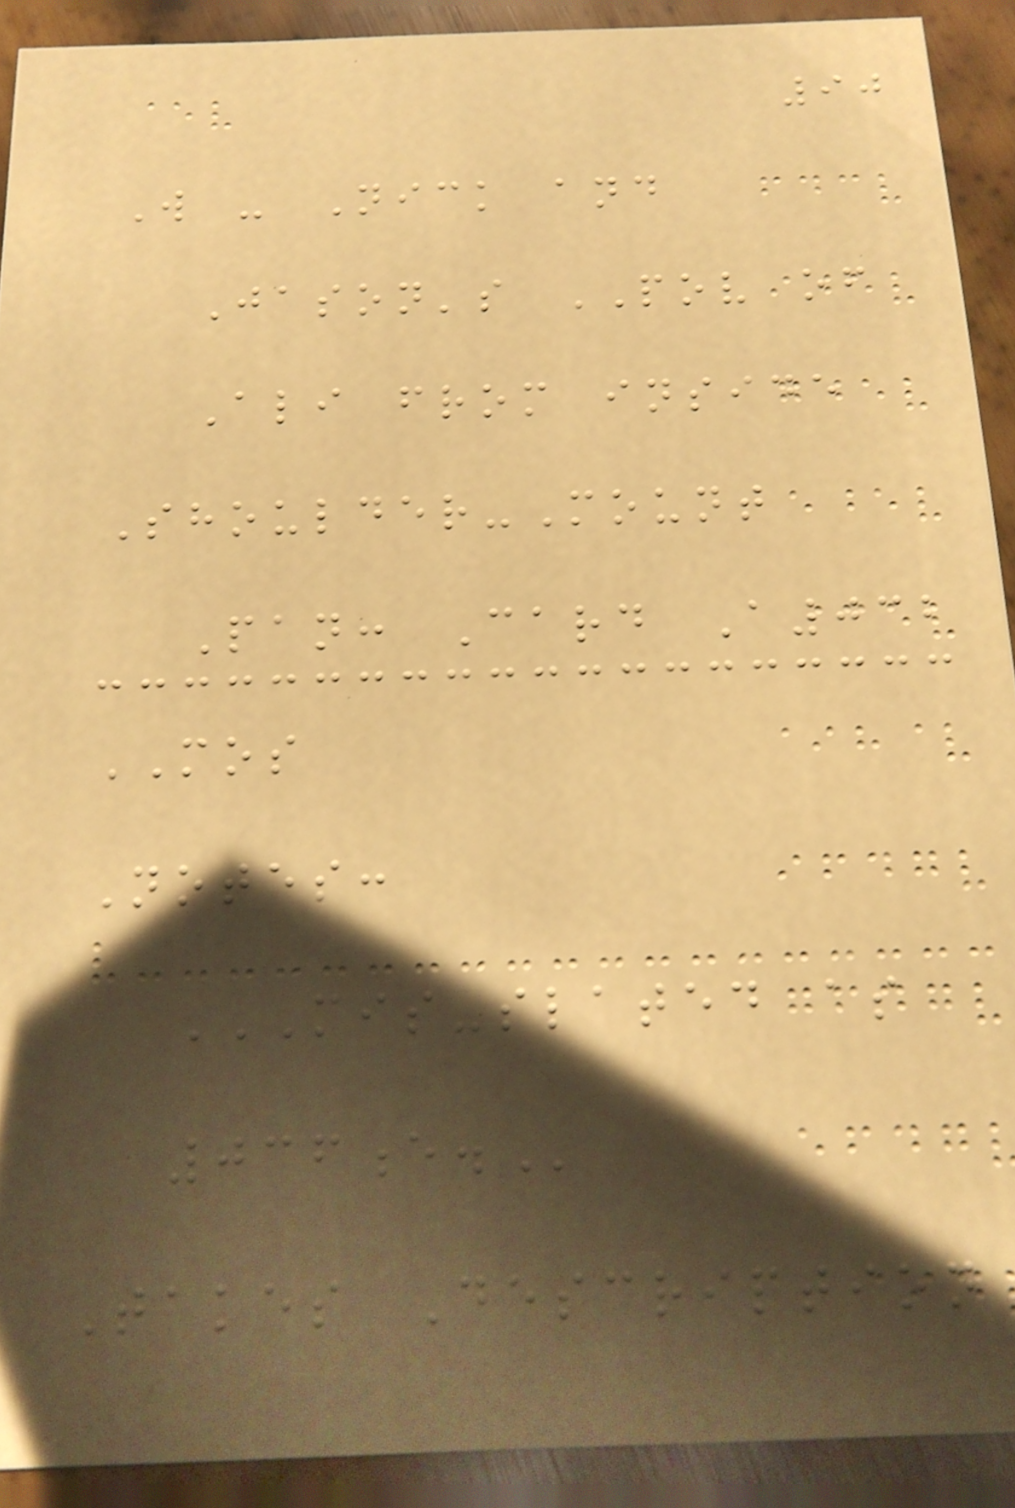90
W - Nick and
Jason's POV of
Ali from inside
Shoulder-Mount
Pan: Card A032
MOS
Notes:
MIS-SLATED AS
036E.
Takes Description
